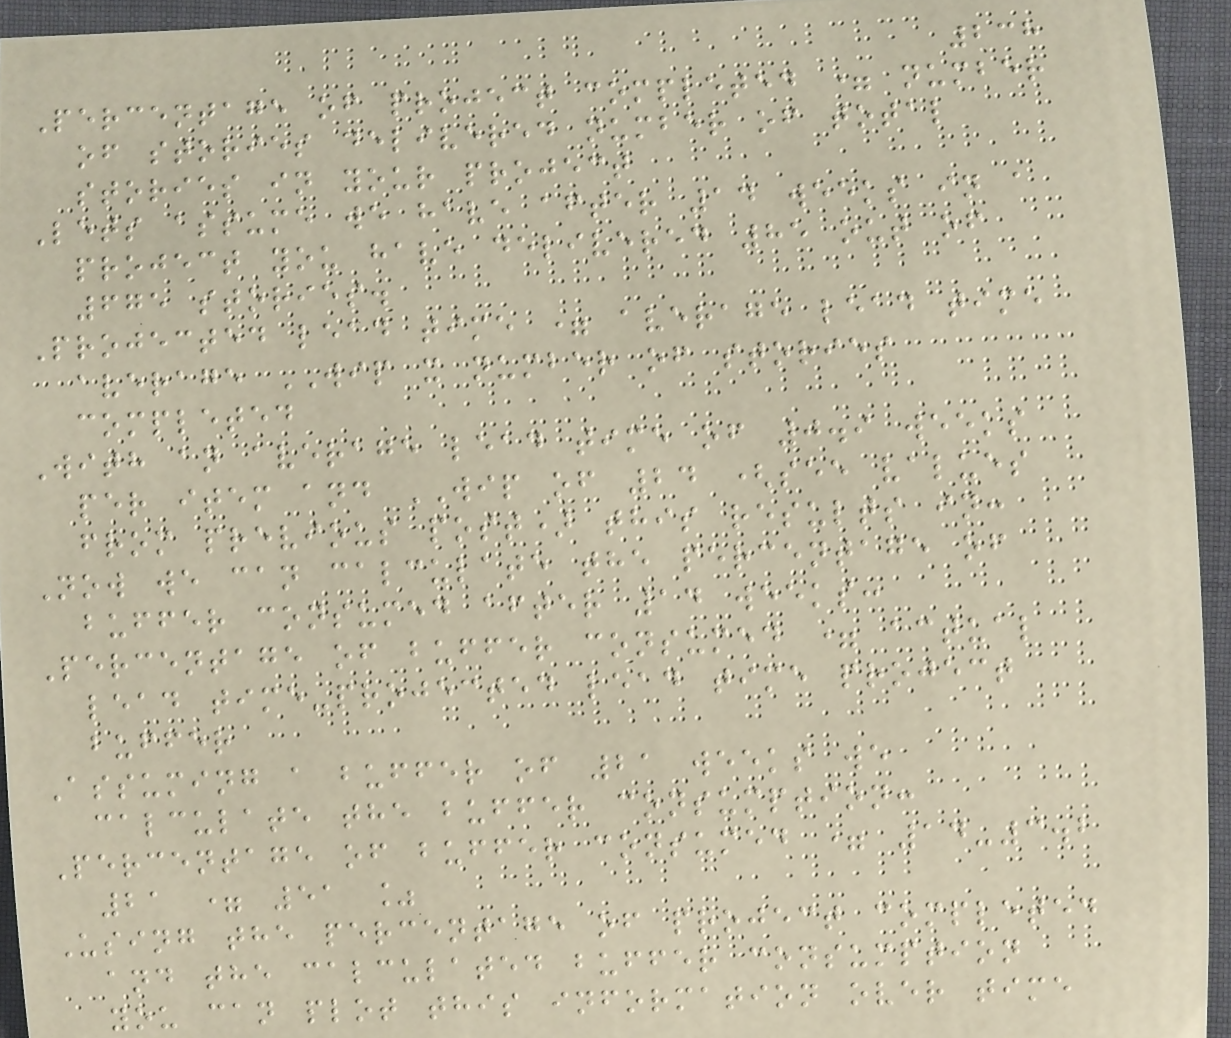238
Percentage of project completed = number
of stories delivered number of total
stories in your project
Lets assume we have after 14 weeks in a
project you have delivered 85 out of
675 stories.
Projected lead time = average lead time
average WIP x number of stories
completed
With an average lead time of 0.9 weeks
per item and WIP of 24 (see values
from previous post) this results in:
Now we can calculate the percentage of
buffer consumed after 14 weeks:
Percentage of buffer consumed = actual
lead time-projected lead time project
buffer
Assuming a buffer of 21 weeks we
calculate the buffer consumption:
Percentage of buffer consumed = 14-3.2
21 = 51 %
Using the percentage of project completed
and the calculated buffer consumption
you can plot this information over time
